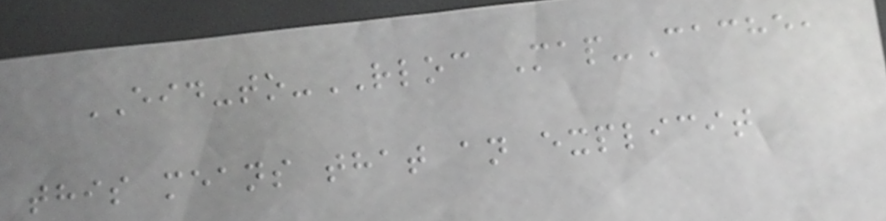EID-to-RLOC Map-Cache,
this means that an explicit
